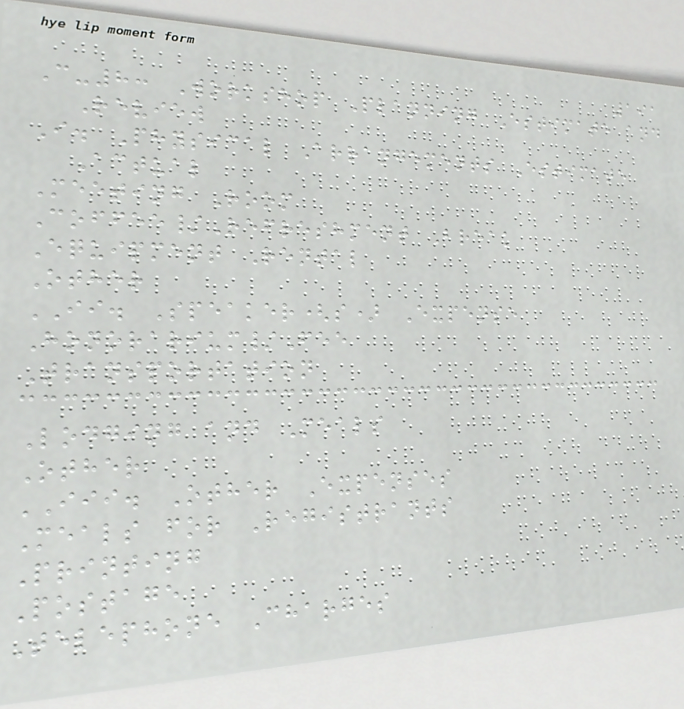191
C-8: Workshop Planning Estimate and
Review
I. Physical Arrangements Estimate
Actual
Meeting Room
Coffee/Refreshment Break
Equipment Rental
Other
II. Speaker(s) Expense
Honorarium/Fee
Transportation
Lodging and Meals
Other
III. Other Expenses
Meals for Registrants
Printing
Postage
Telephone Charges
